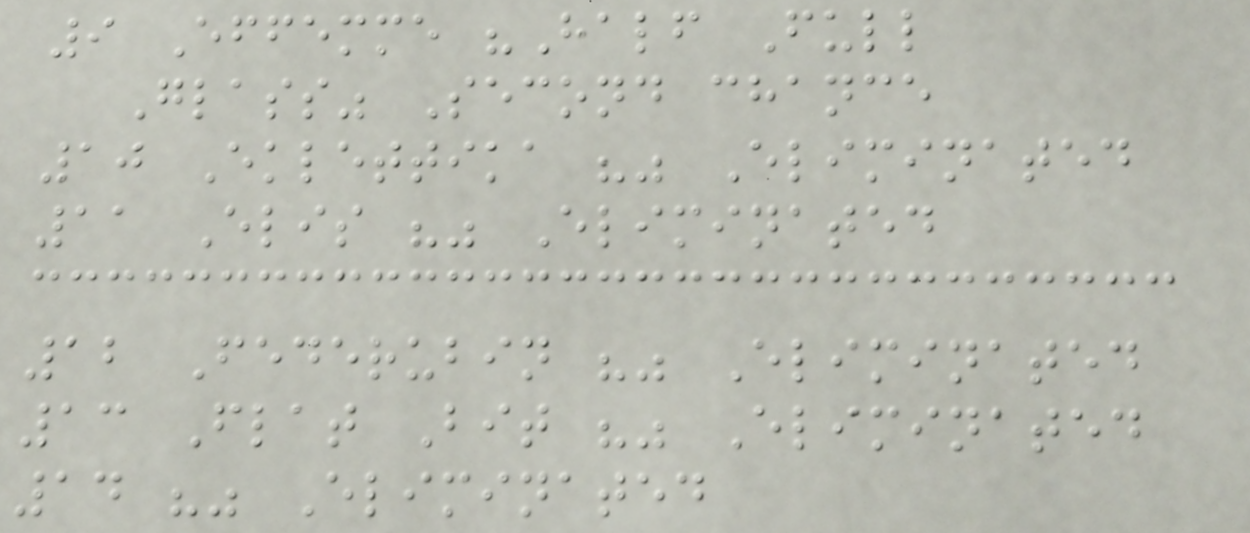9 Effemme "Half Full
Glass" Second chance
10 Eklettika "" Eliminated
11 Elis "" Eliminated
12 Federubin "" Eliminated
13 Flat Bit "" Eliminated
14 "" Eliminated
